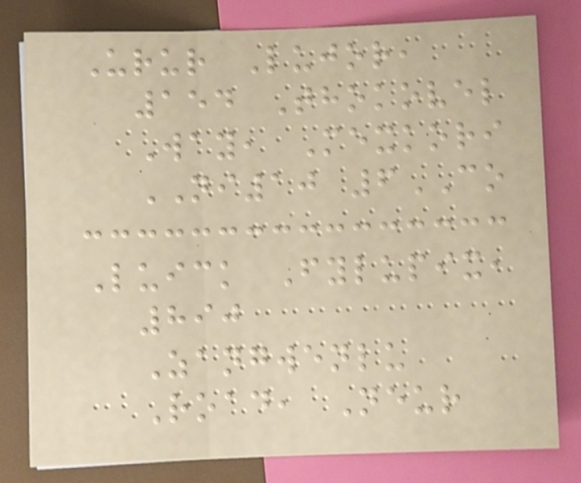Urur Lujor,
154 Thokovel
Way, Mexkori
NI10 6CO
Luick Fylupix,
890
Zangwenlu
Road, Neur
